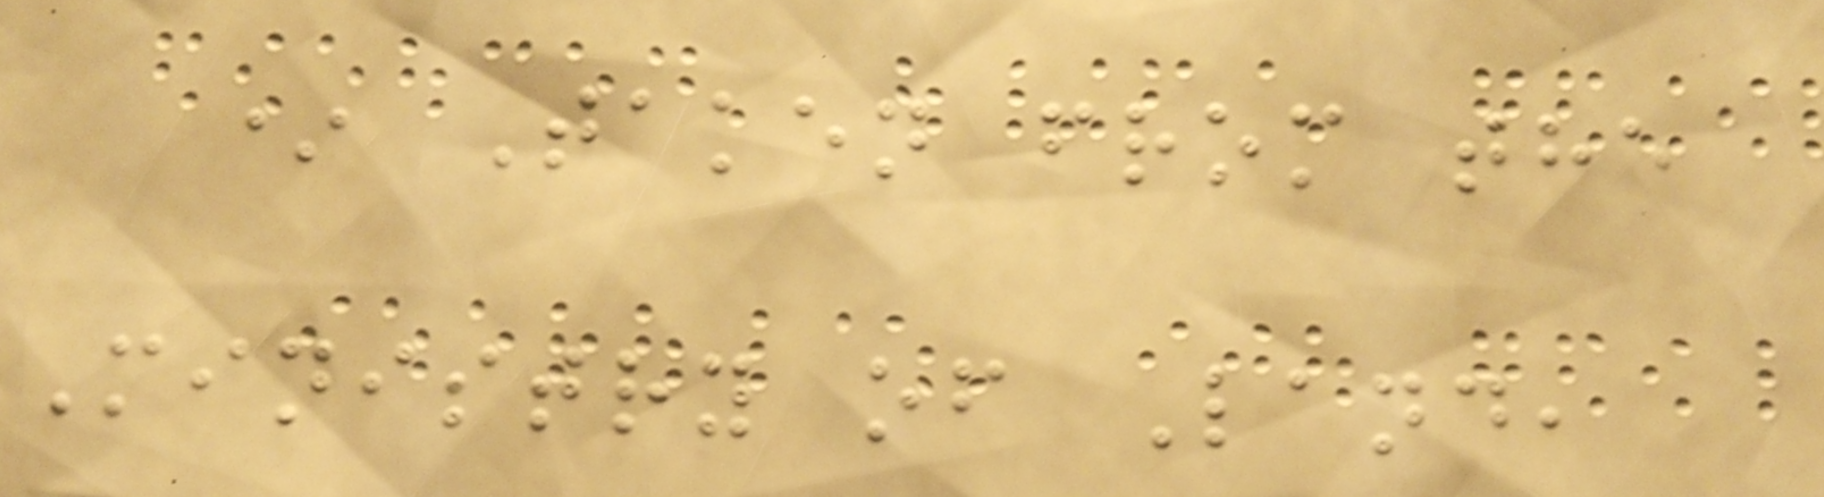* Taken from the
Ministry of Land,
